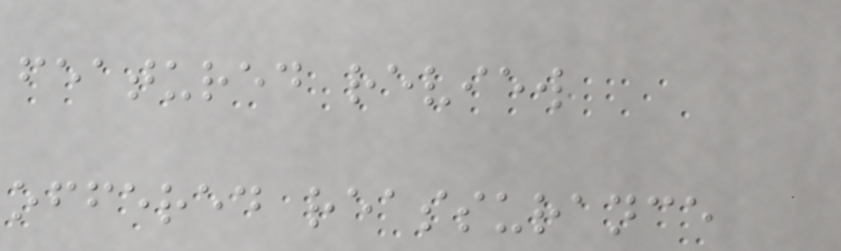featured review
offered reassurance
